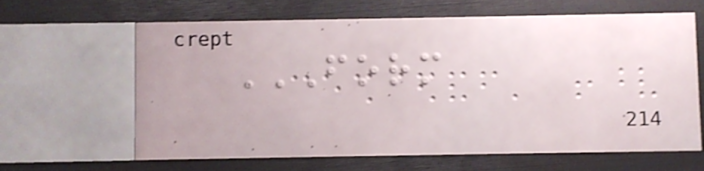FORM
